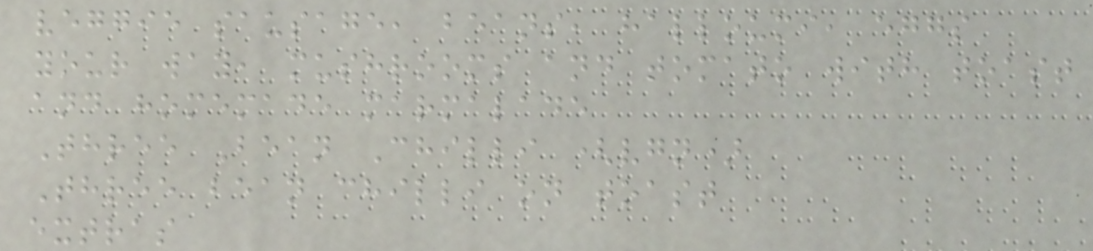veggie sausage, beans, halloumi, eggs
your way, mushrooms and tomato with toast
and homemade marmalade
Three Bean Chilli (vgn)
Three bean chilli on toast
extras
